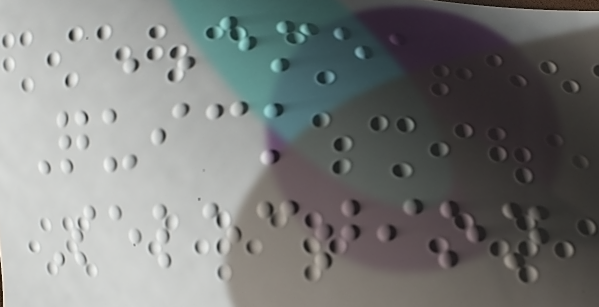EMEA
Quick
Selection
